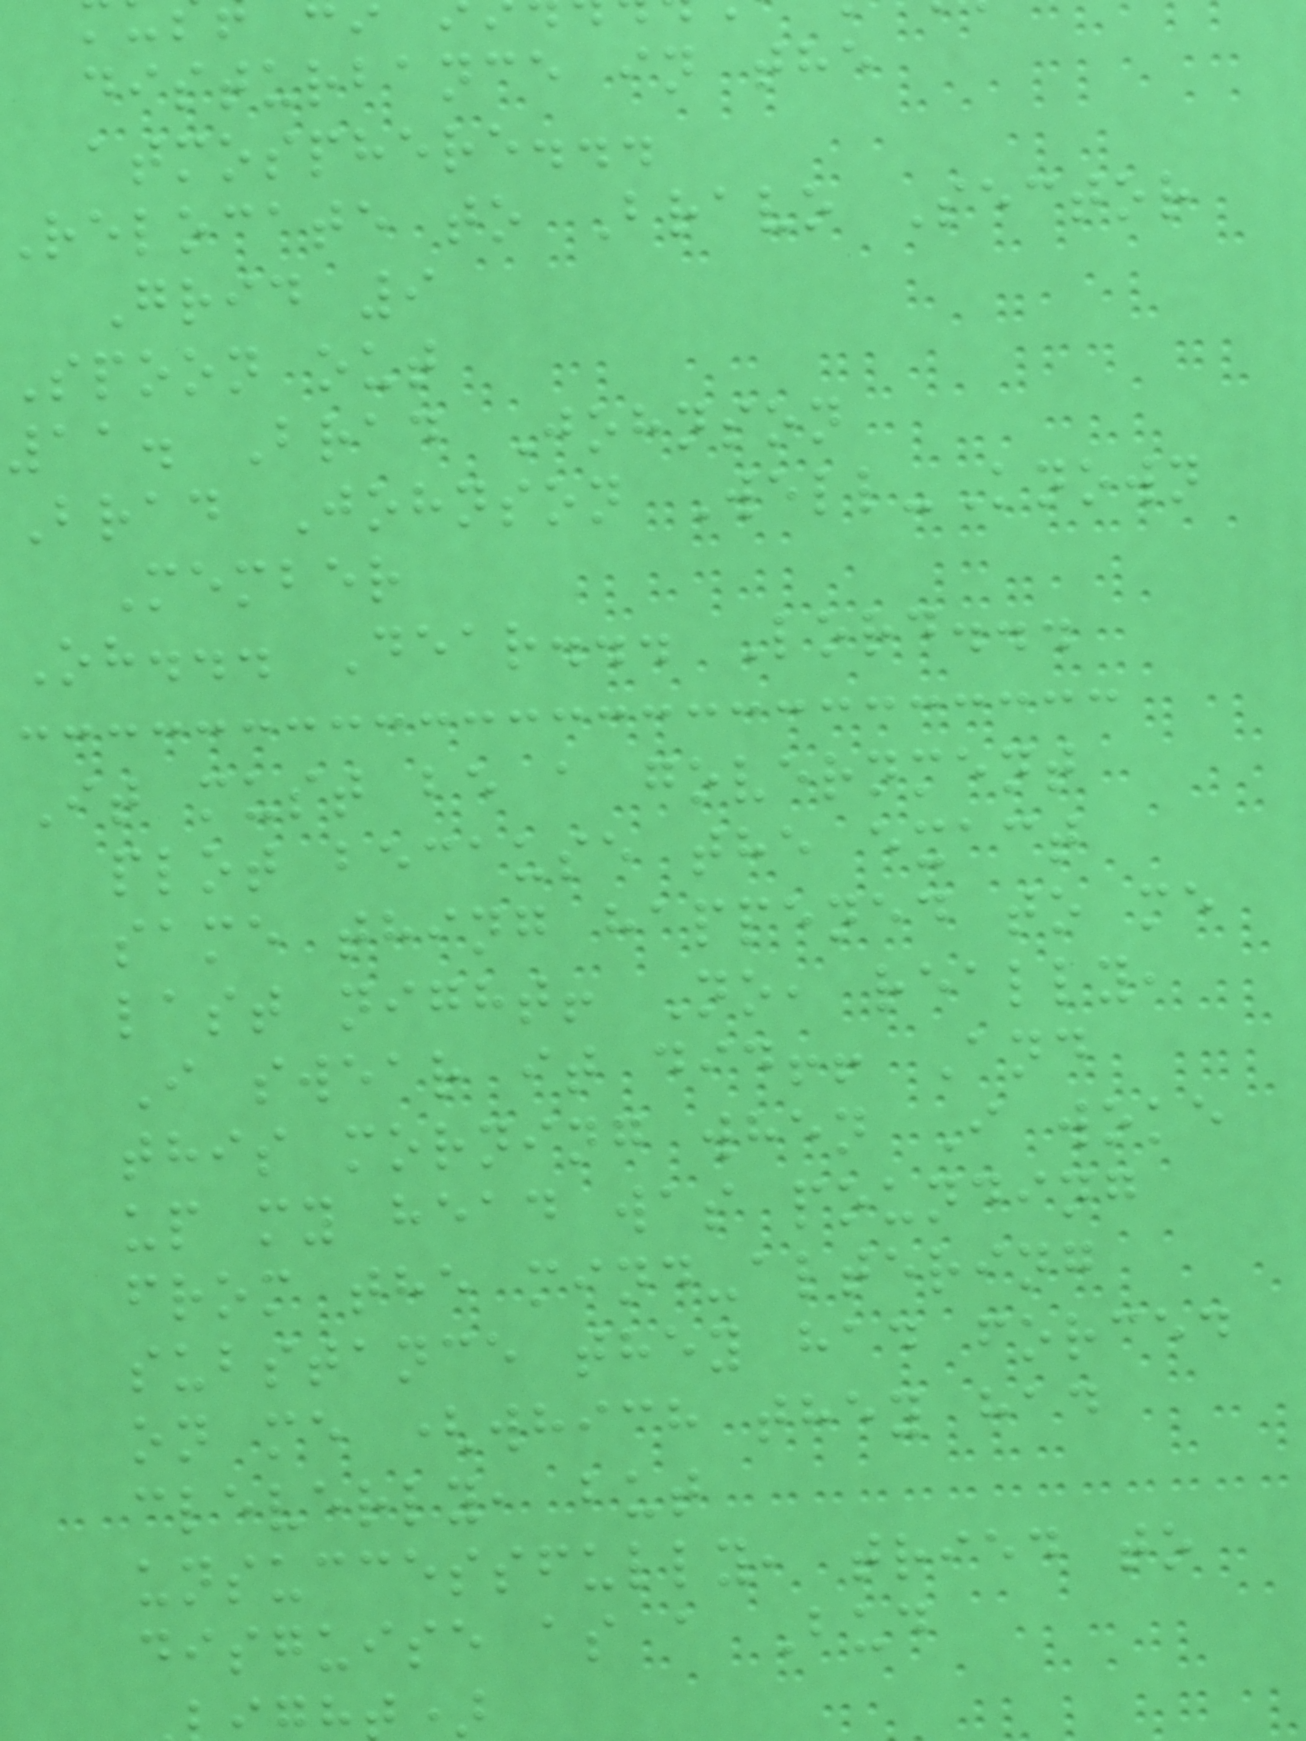disturbance in the
atmosphere...
relocate to Bravo Sector
Grid 9
Spoon out
11. Brad Johnson
Brad Johnson Well-Known
Member
Oh... Dear... Lord...
It must be a government
plot because the exact
same thing happened to me
last night! No, really,
I swear it did!! And
this morning when I woke
up my head was pounding
from the mind-altering
substance they had forced
on me (which they had
cleverly, but
unsuccessfully, tried to
disguise as a Bud
